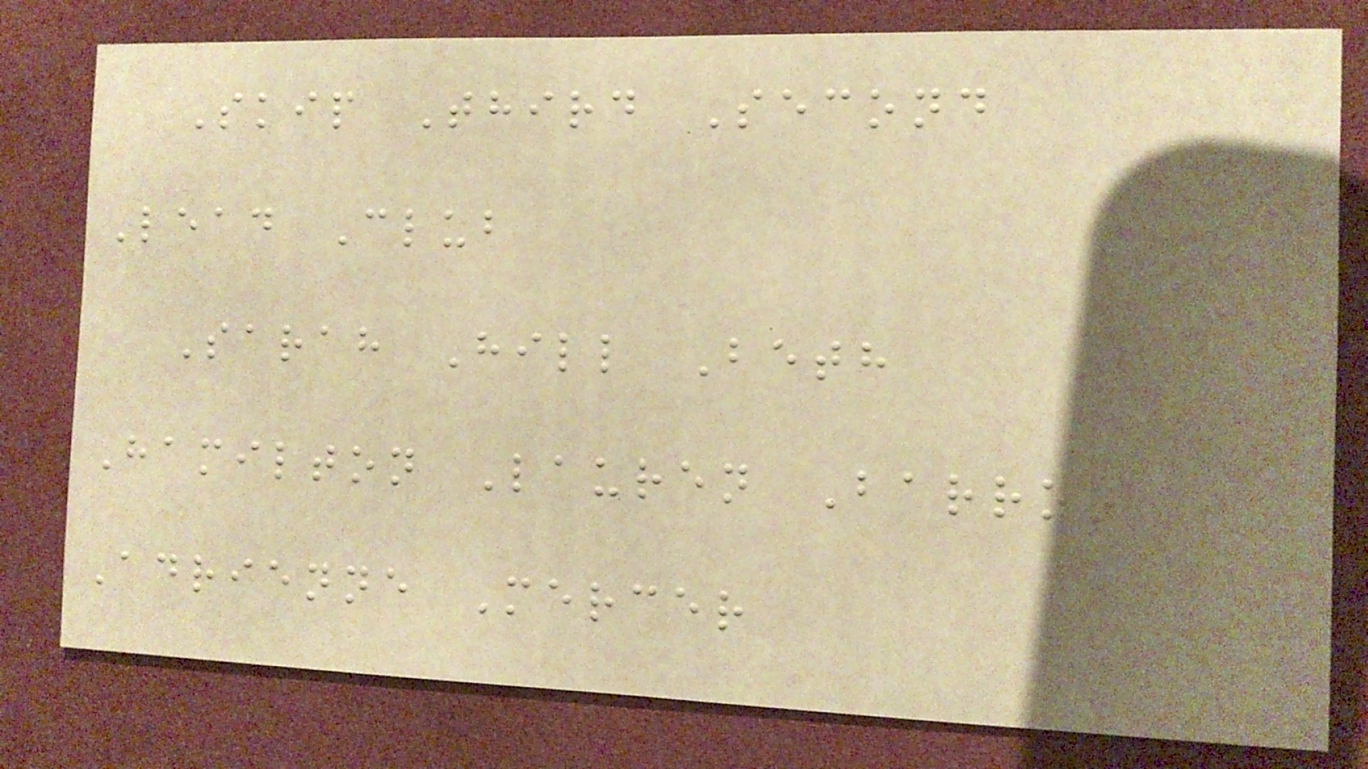Skip Third Second
Lead Club
Sarah Hill Beth
Hamilton Lauren Barron
Adrienne Mercer
